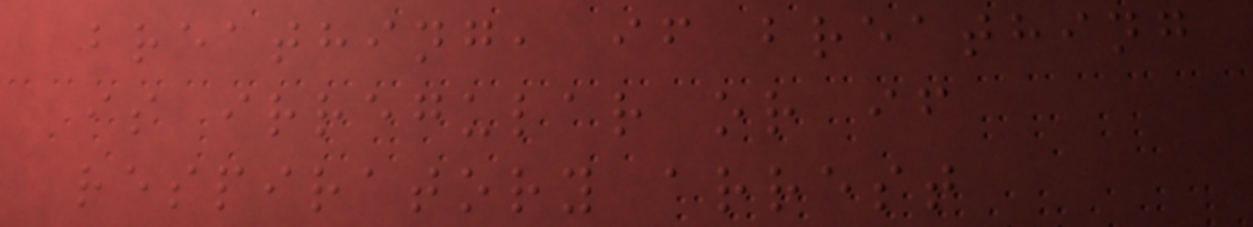breathing, if breathing
is irregular or if
respiratory arrest
